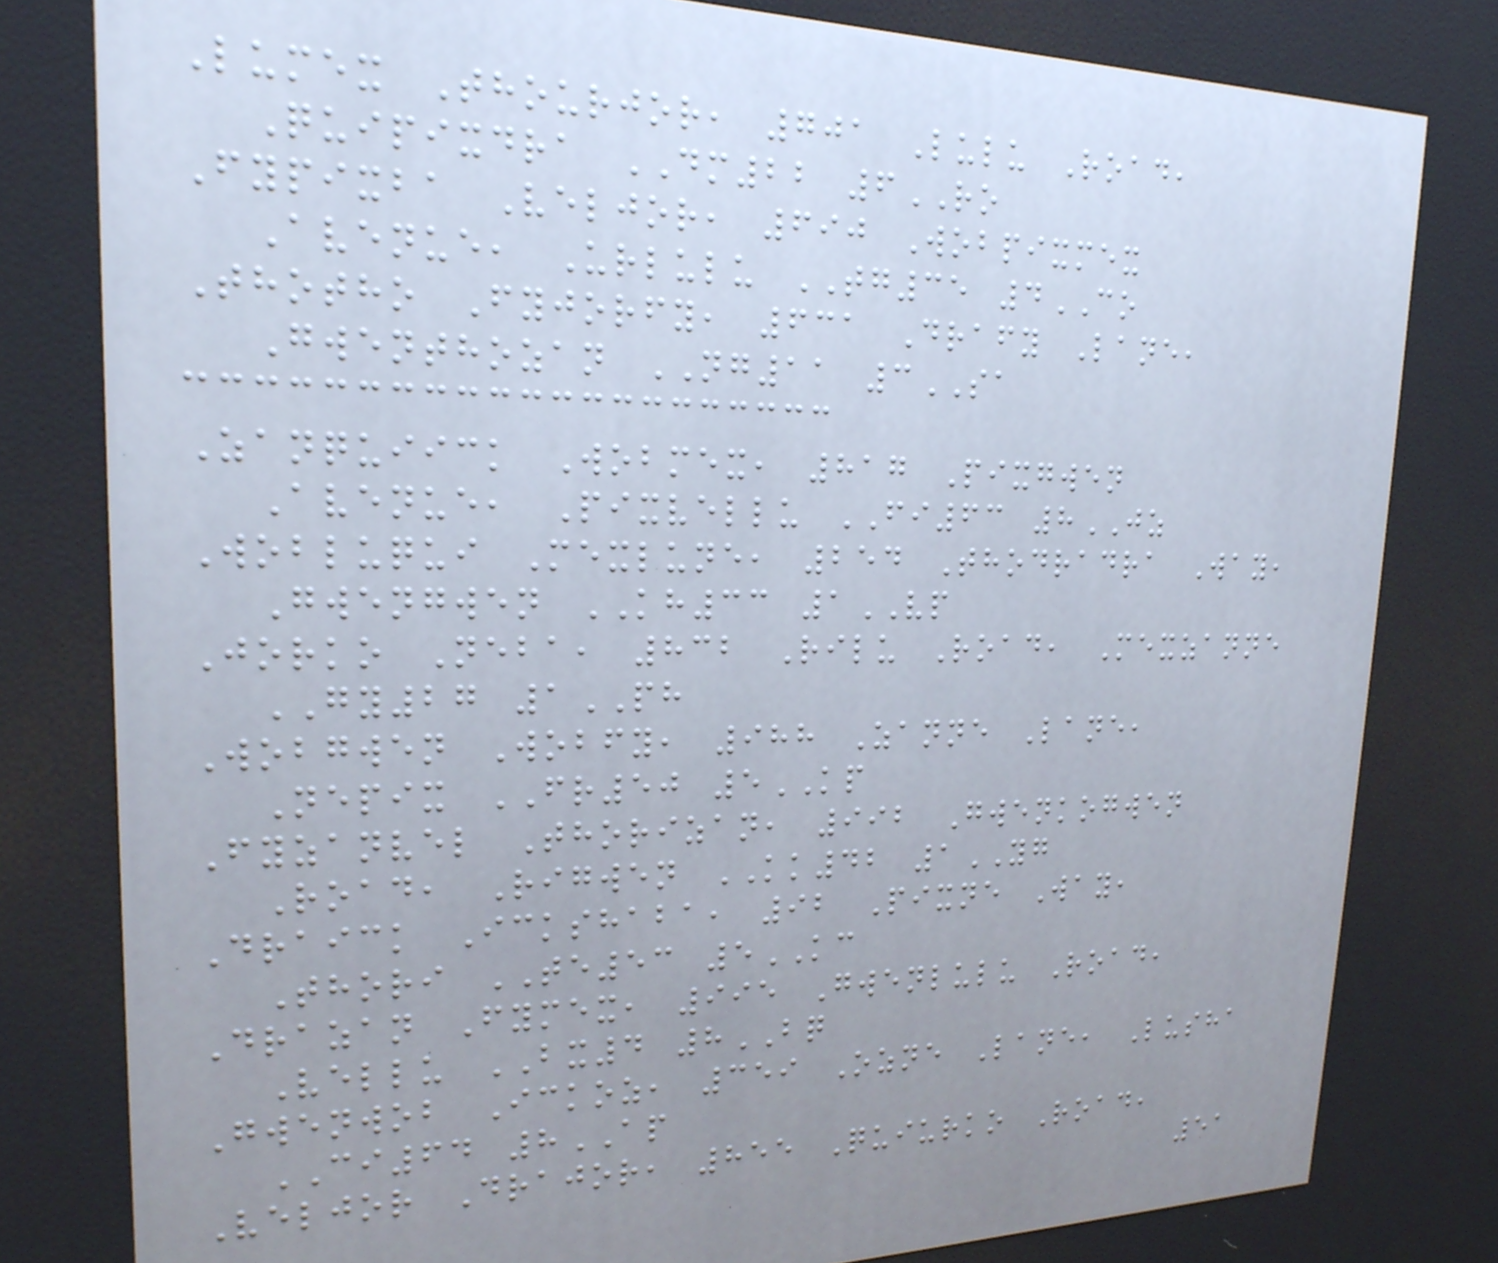Lumex Thourjor, 701 Lulu Road,
Quipixdra DM22 6RO
Fypixba Veljor, 690 Wobpixmex
Avenue, Urlulu TG35 4CO
Thotho Fyjorfy, 631 Drafy Lane,
Gwenthozan NG11 3SA
Zanquiick Wobmex, 817 Pixgwen
Avenue, Pixvellu FI63 8JZ
Wobluqui Mexlune, 254 Thodradra Way,
Gwengwen KH33 1VP
Jorko Neba, 832 Rilu Road, Mexzanne
GY27 1PH
Wobgwen Wobfy, 988 Zanne Lane,
Nepix FR50 5KP
Fyzanvel Thorizan, 992 Gwenkogwen
Road, Rigwen KK42 1YG
Draick Ickshaba, 92 Pixne Way,
Thori TE53 5KC
Drazan Fymex, 995 Gwenlulu Road,
Vellu BX4 8BQ
Gwenwob Ickoz, 359 Ozne Lane, Lusha
CI64 8AP
Veljor Drajor, 855 Quiurko Road,
51
